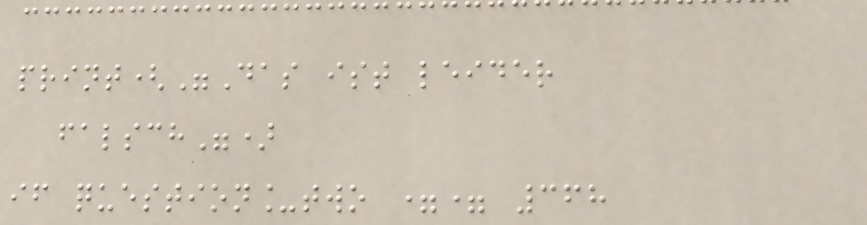print("Das ist leider
falsch")
if question_two == 368
